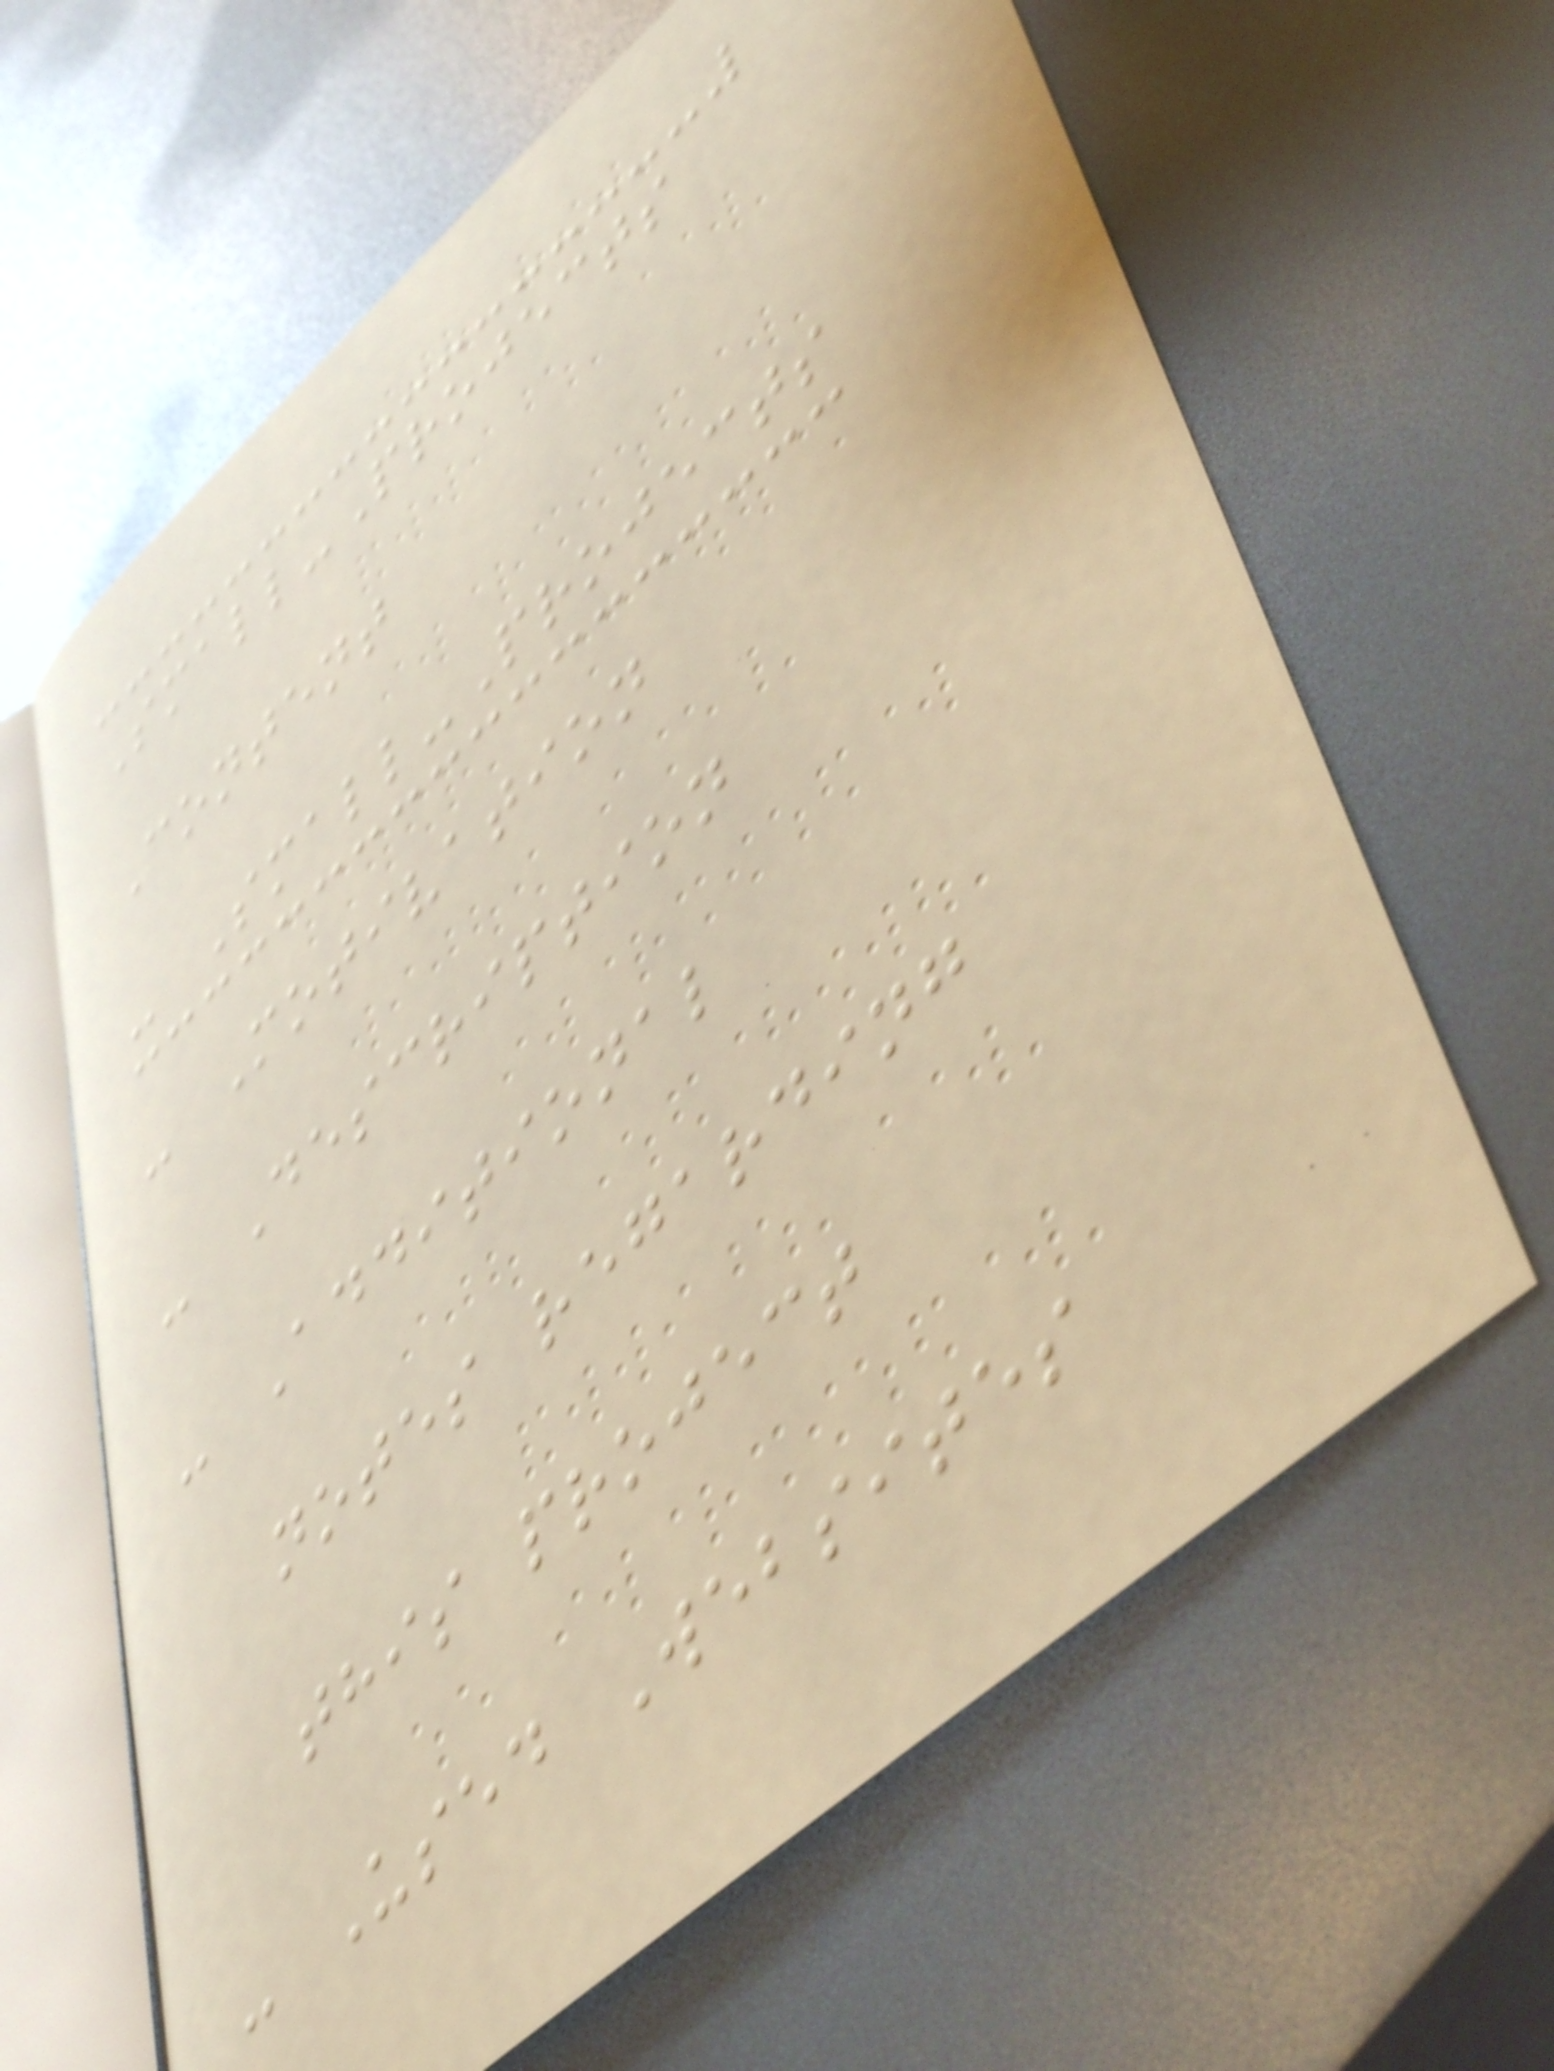Small-Projects
Content
- Small-Projects
- Motivation
- Description
- Additional
notes regarding
this project
- Used Websites
